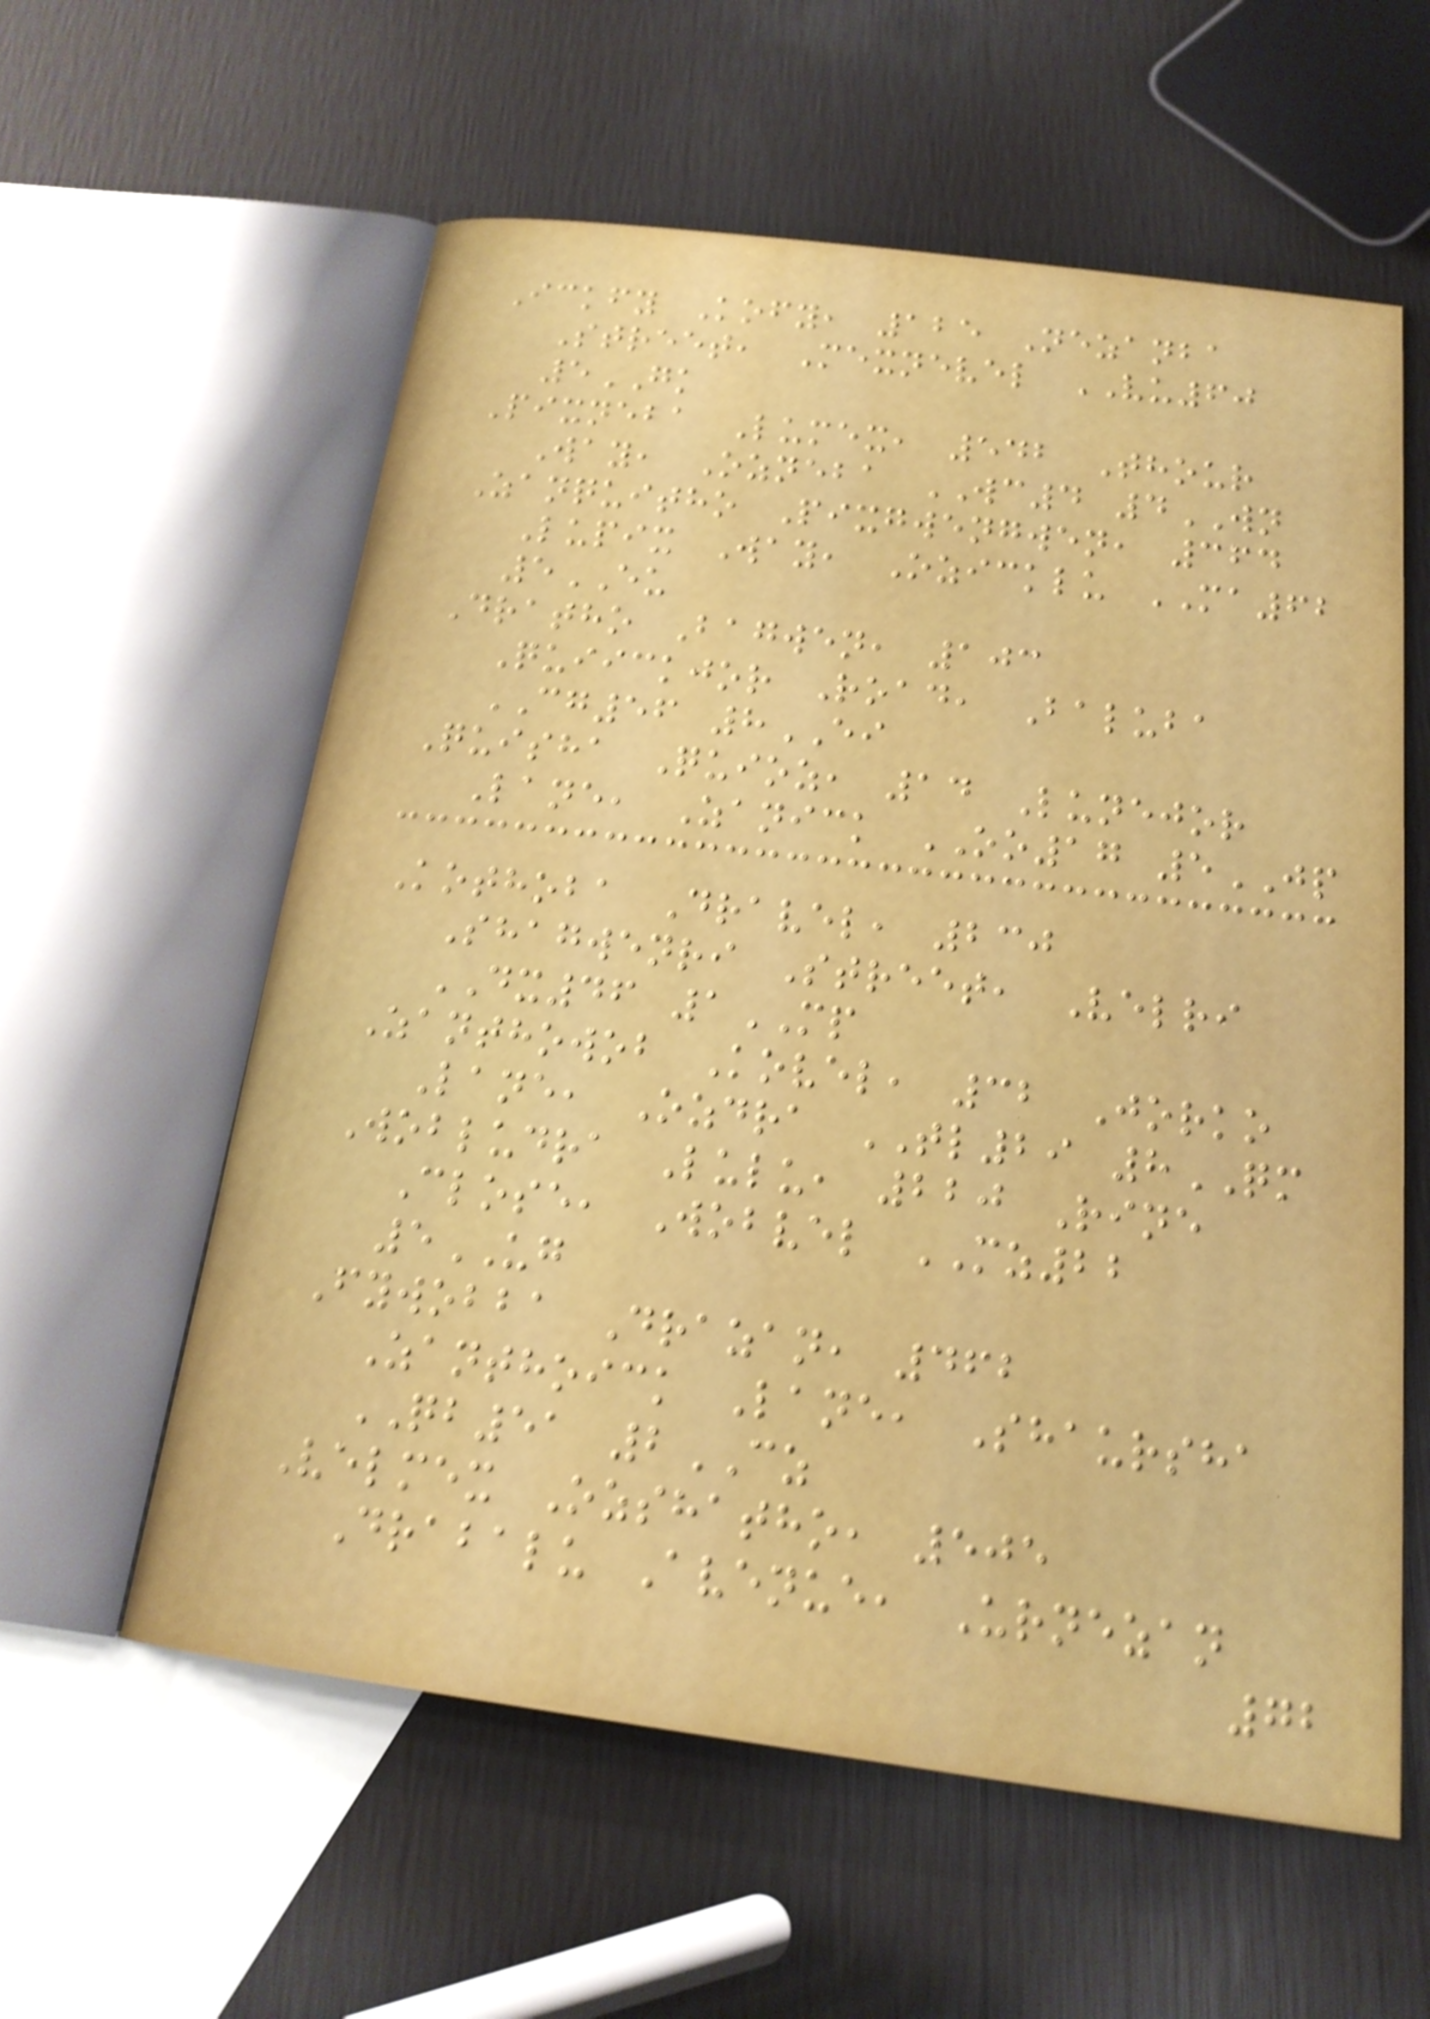Ickfy Kofy, 125 Nezanba
Street, Mexnevel VU60
5GK
Pixneba Lumex, 542 Thour
Way, Ozneba WC4 4WN
Zanquitho Pixgwengwen, 364
Lupix Way, Ozicklu MA62
5EU
Dratho Bagwen, 103
Quiickjor Road, Baluba
CG56 8EI
Quisha Quioz, 14 Lunejor
Lane, Zanick OO17 5JP
Kothoba Dravel, 230
Shagwenri Street, Velri
DX46 1MP
Zanthowob Kovel, 32 Jorko
Lane, Ozdra TL29 8QM
Wobludra Lulu, 220 Rine
Close, Wobvel MZ22
5UG
Fywobba Drazan, 462
Zanthoick Lane, Shaursha
QB51 2CZ
Velmex Ozshatho, 505
Drabalu Avenue, Urnezan
72
